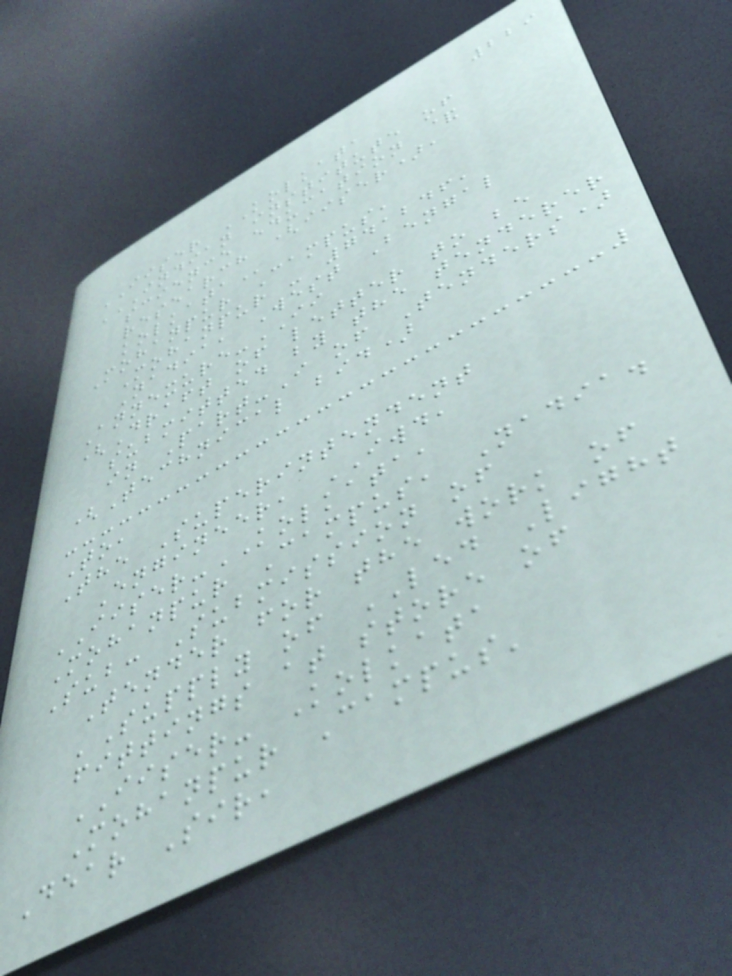229
IISER KOLKATA
INDIAN INSTITUTE OF
SCIENCE EDUCATION &
RESEARCH (IISER),
KOLKATA
Mohanpur Campus,
Mohanpur - 741246,
Nadia, West Bengal
Annexure-II
(Draft of letter to be
submitted by the tenderer
in Part-I of Tenders)
(Technical bid)
To,
The Superintendent
Engineer, IWD,
IISER-KOLKATA,
Mohanpur Campus, Nadia.
Sub: Submission of
Tender for the work of
'Supply of LED Light
fittings at store of
IISER- Kolkata
Mohanpur Campus'
Dear Sir,
